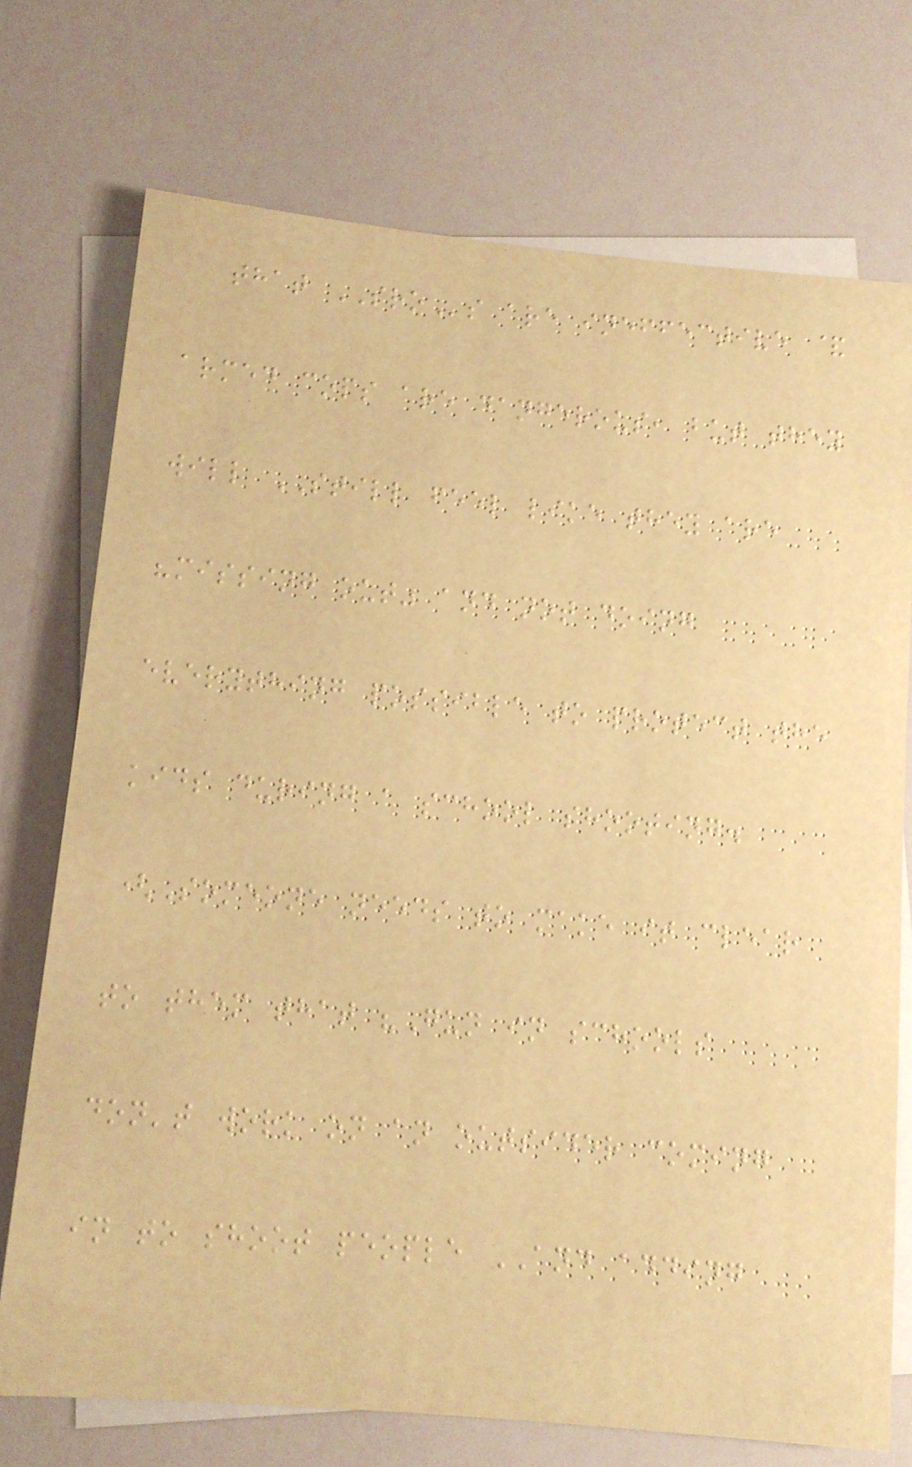that SROs are ineffective &
armed cops are dangerous, but they
will STILL feel like they are
"missing out" and not doing
everything possible to protect the
kids during a school shooting.
(Someone needs to make it clear
to them that "Gun in schools
don't work on an outsider coming
in to shoot people AND adding
